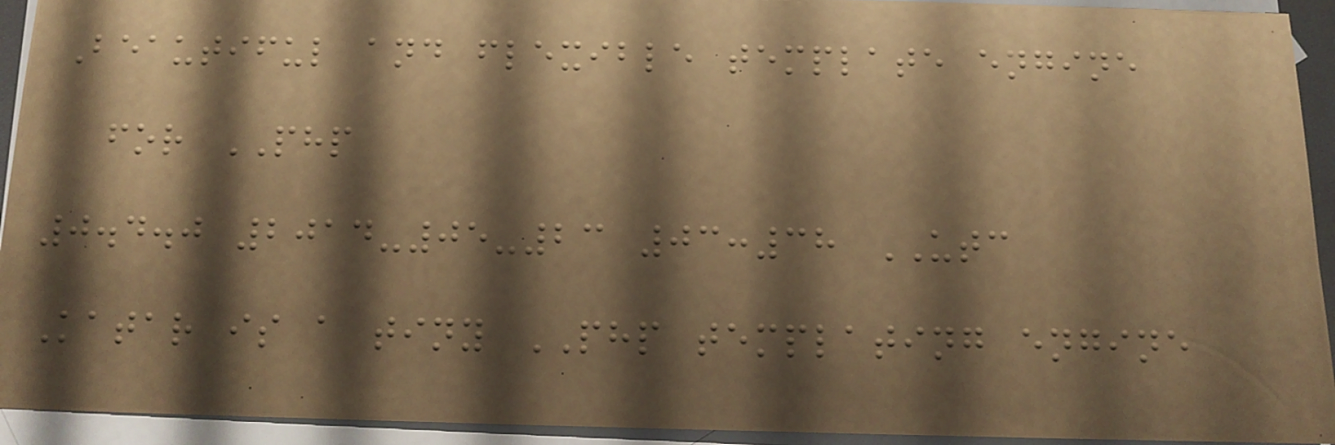Beautiful and flexible template engine
for PHP
0.4.0 2014-05-23 03:38 UTC
Katar is a tiny PHP templating engine
